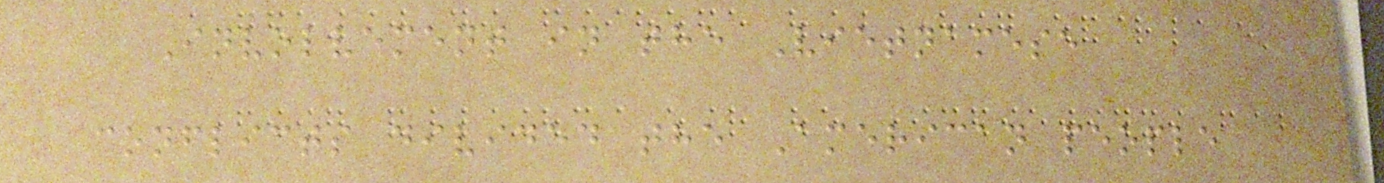Involvement in the Vietnamese
conflicts divided the American people
